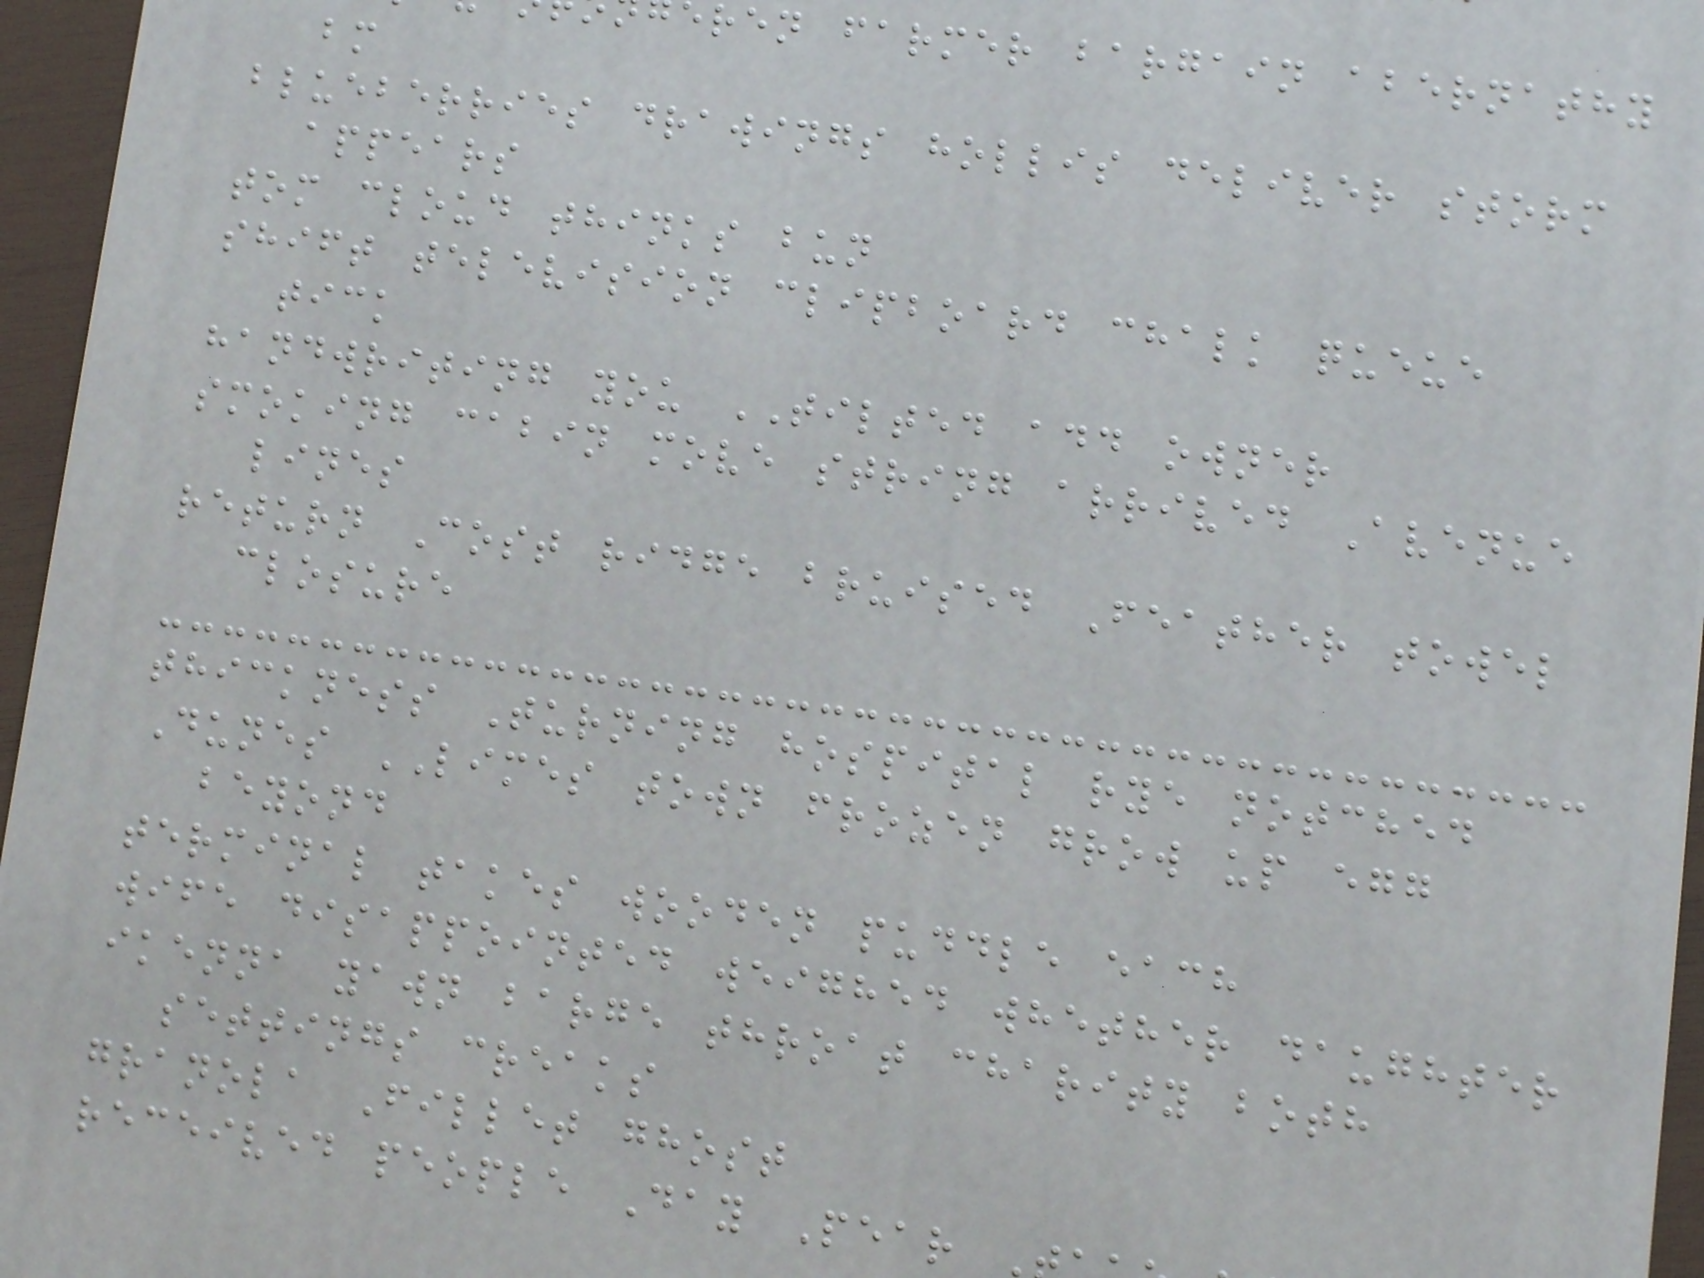ren farmer bargain abernathy
bm
blueberries drawings hollis deliver storm
appears
tom cloud thinks bun
shift television clipboard chalk queue
tick
handwriting you TILTED add owner
smoking cabin move string arrived Avenue
lines
return Cost ridge bruised Feather towel
closure
thickness Turning hospital rye notched
Dunes LIMES town frozen grow up egg
beyond
terminal takes wooden puddle each
wife disappointed weighed whether daughter
ikenna yawn barge throat charity both
settings creaks
granola Fillet ghost
received people Day Pear
